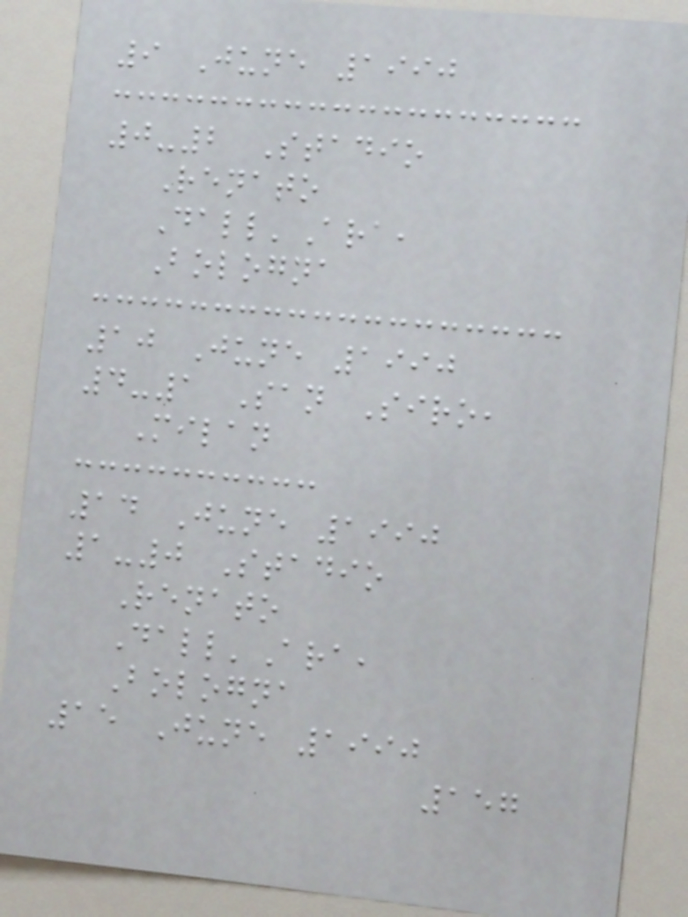9 June 1990
0-2 Stadio
Renato
Dall'Ara,
Bologna
10 June 1990
4-1 San Siro,
Milan
14 June 1990
1-0 Stadio
Renato
Dall'Ara,
Bologna
15 June 1990
157
